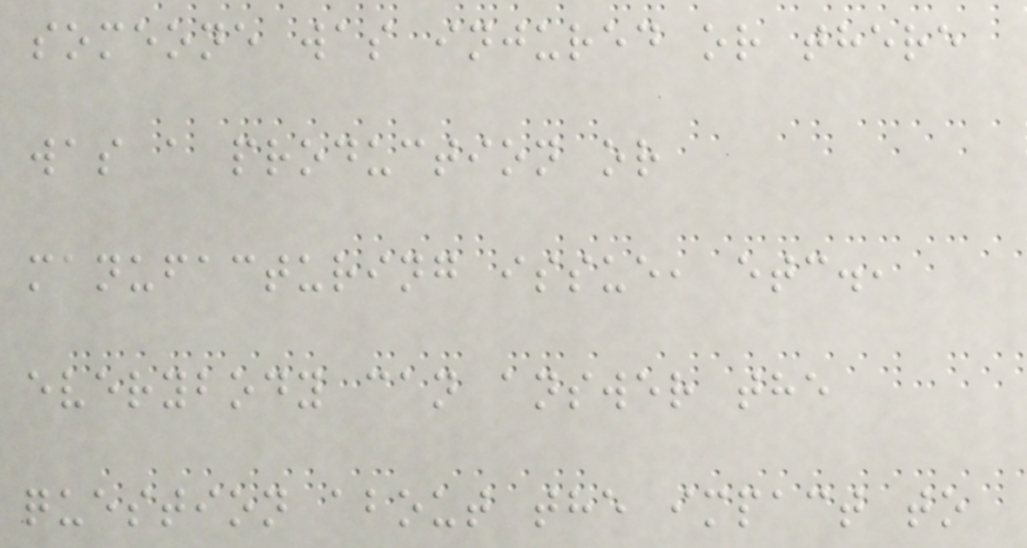someone was injured or there
was a production or
manufacturing issue, etc.,
everybody can answer the
question about the impact to
